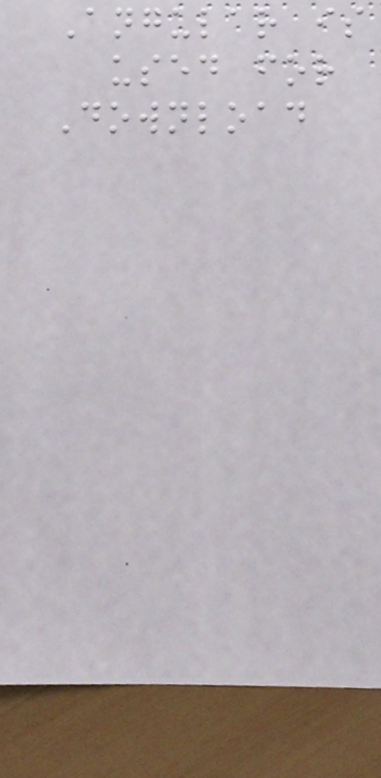Angular is
used for
Download
